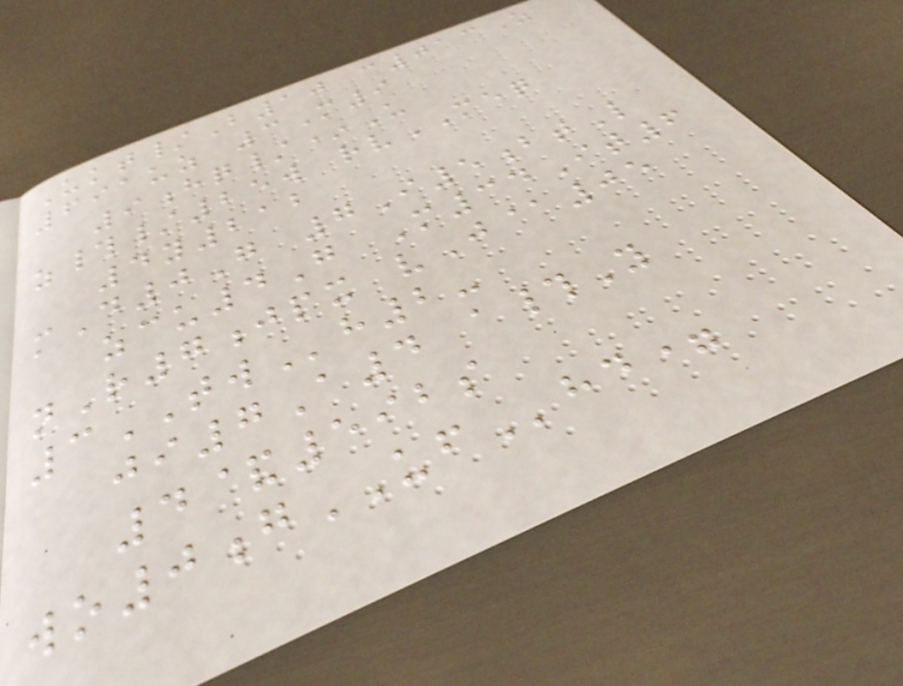Ukt/B10 c013Z
691uz 3M9
9hq/*U
z#/25w rvMEQ
4y212
mD0G 7I5btL
zcu4G M34It6
nR7jpx vJ@05
3TWh2-
ji7A4 a#Y
4&592s
wo0gUFhd=
